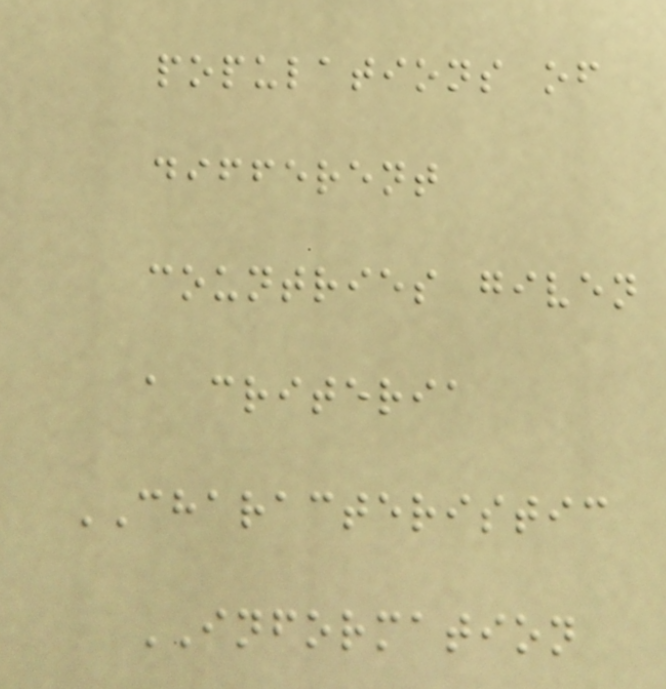populations of
different
countries given
a criteria
CHARACTERISTIC
INFORMATION
